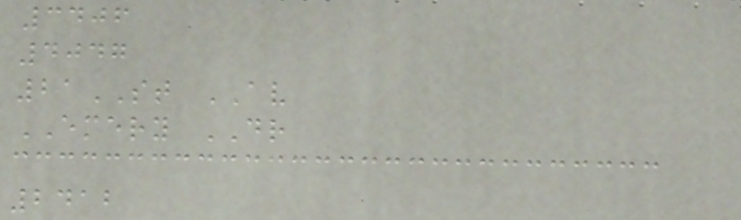3406
4047
21ST AV
EMERY DR
2412
